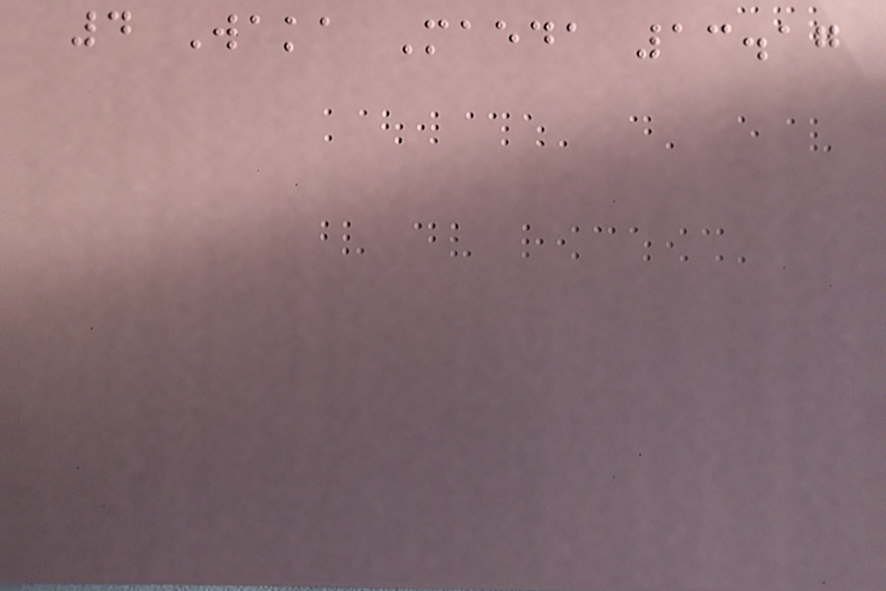4 Waka Maeda 13.17
